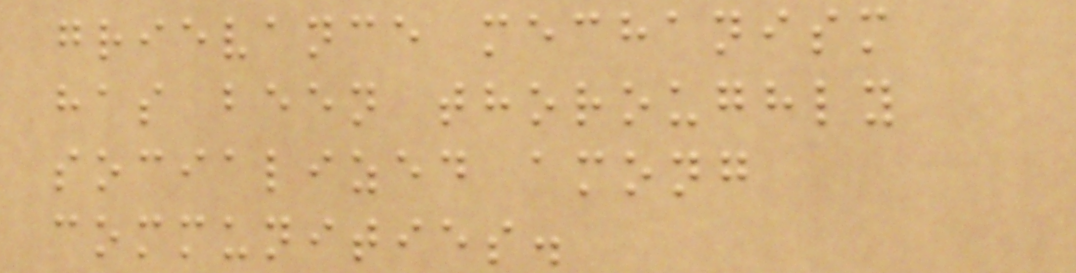grievance mechanism
has been thoroughly
socialized among
communities.
